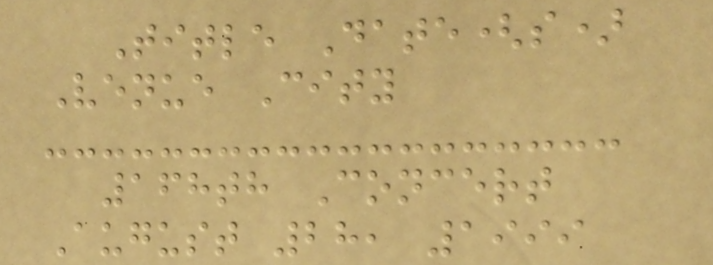Title Date(s)
Venue City
168th Concert
August 28, 1999
